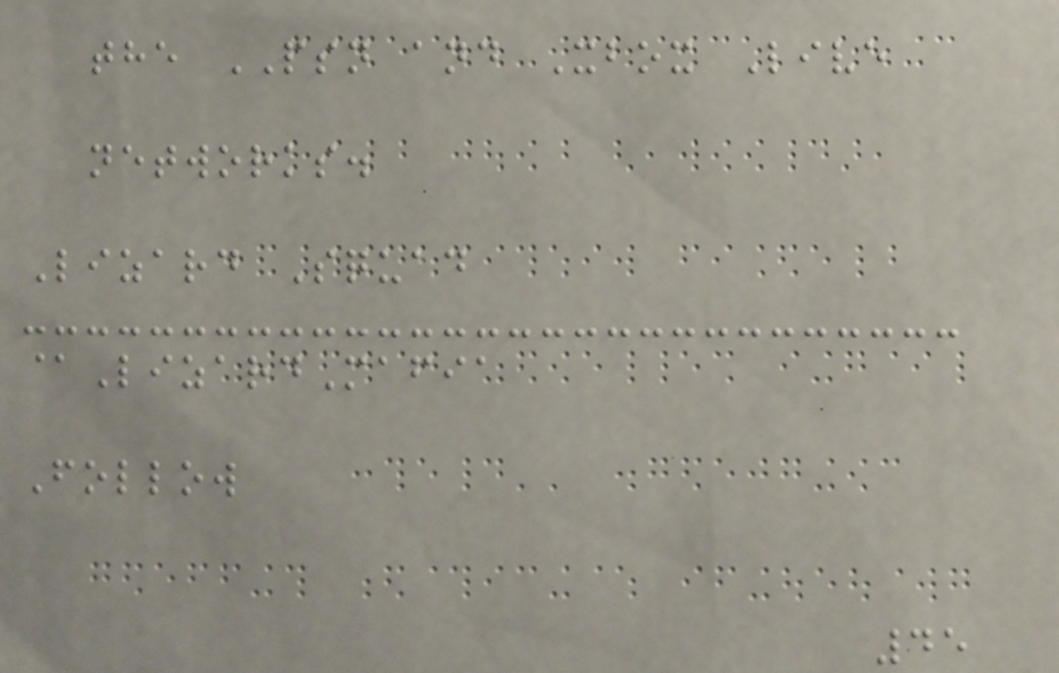the PSN and Xbox Live
networks.
Lizard Squad
@LizardMafia
Follow
45
